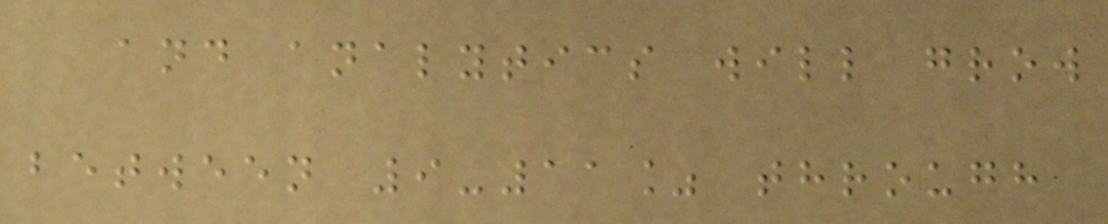and analytics will grow
between 9-11% through
